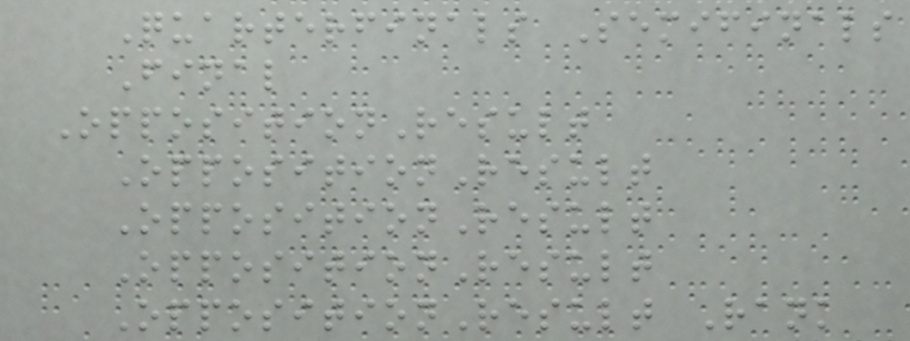Quarterfinals Semifinals
Final
OppositionResult
OppositionResult
OppositionResult
OppositionResult
OppositionResult Rank
